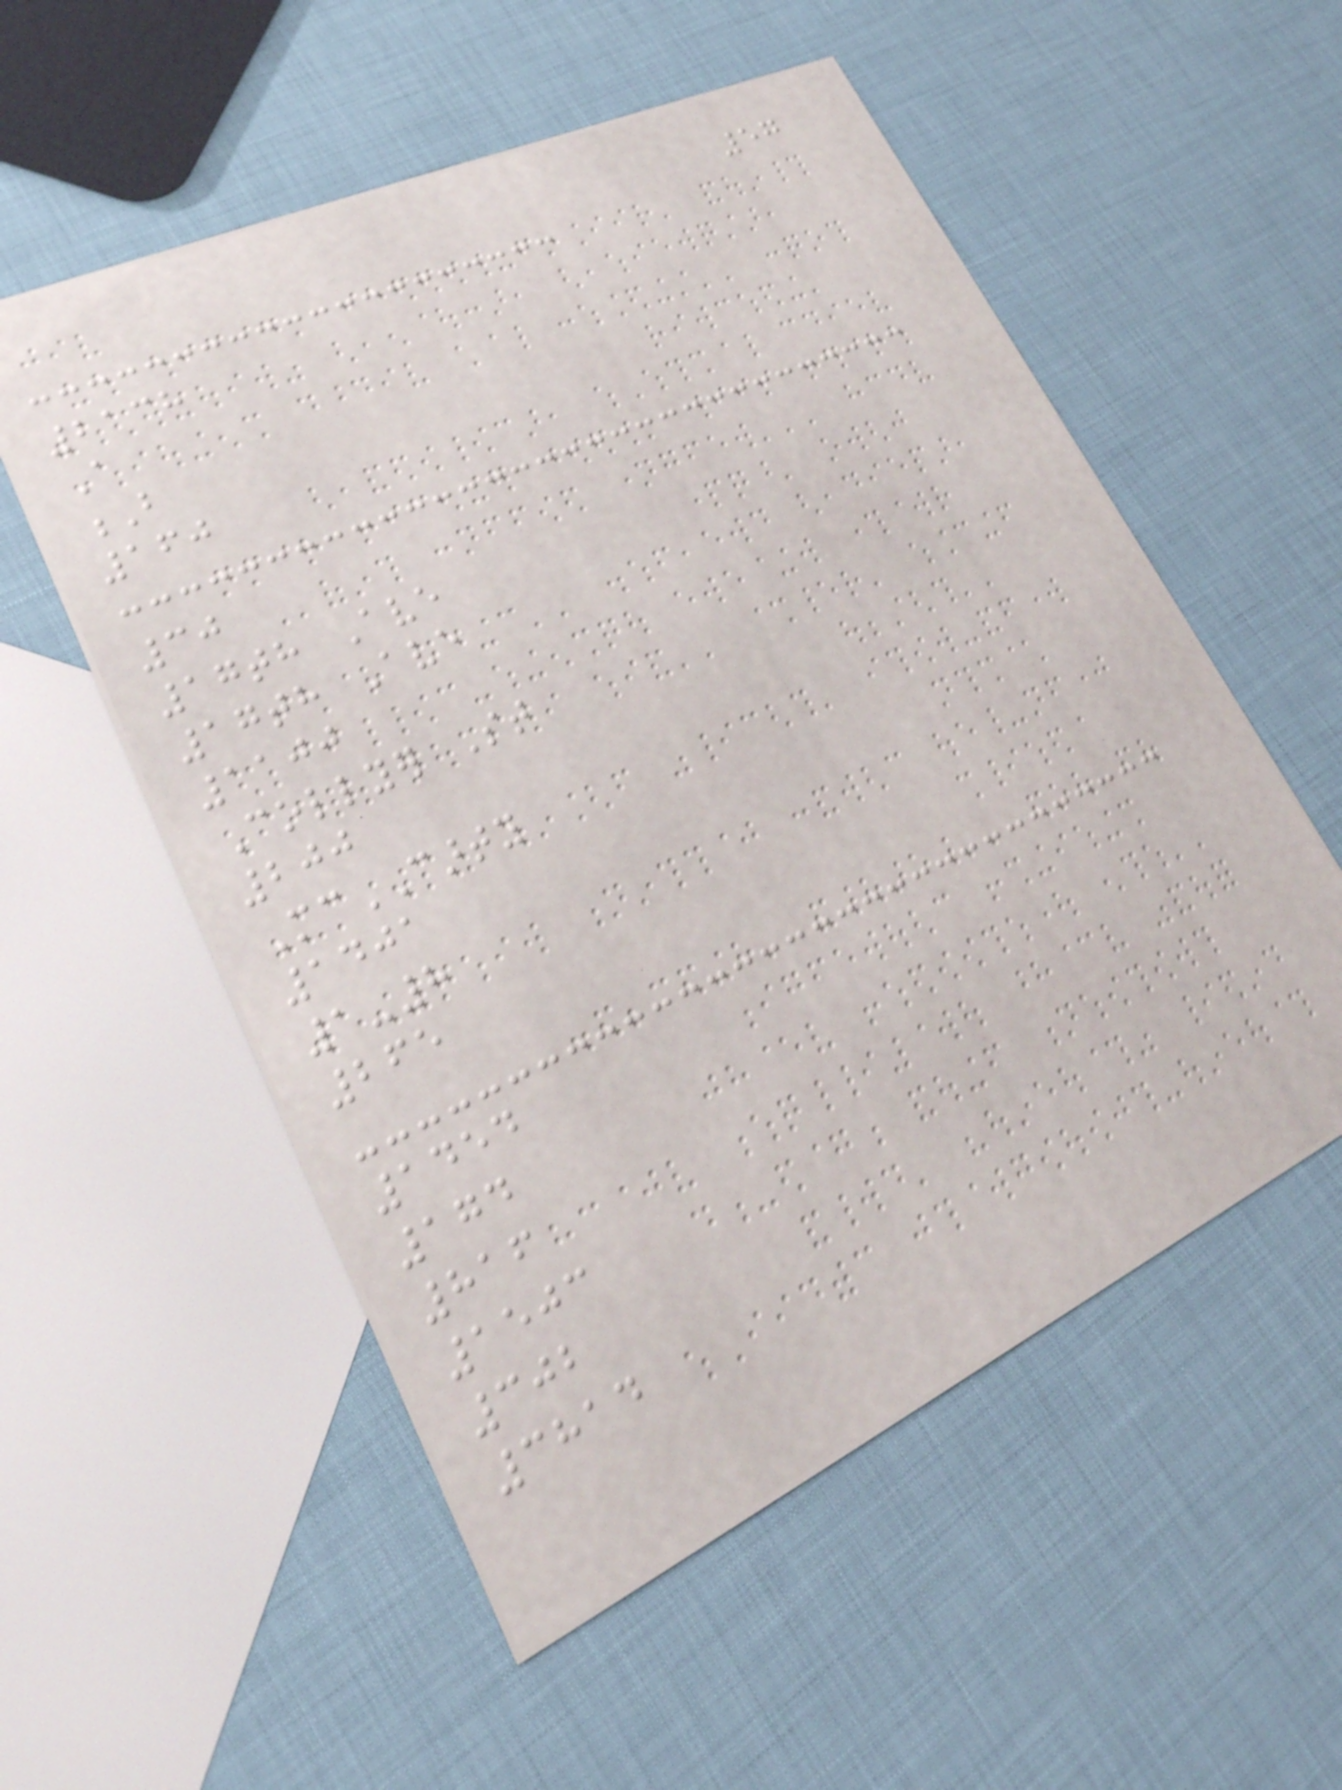57
2138
A
B
160
30
17th Ave
17th Ave
1100
Collyer St
200
McCARTY
1401
1-8
265
1454
174
816
1503
302
3814
